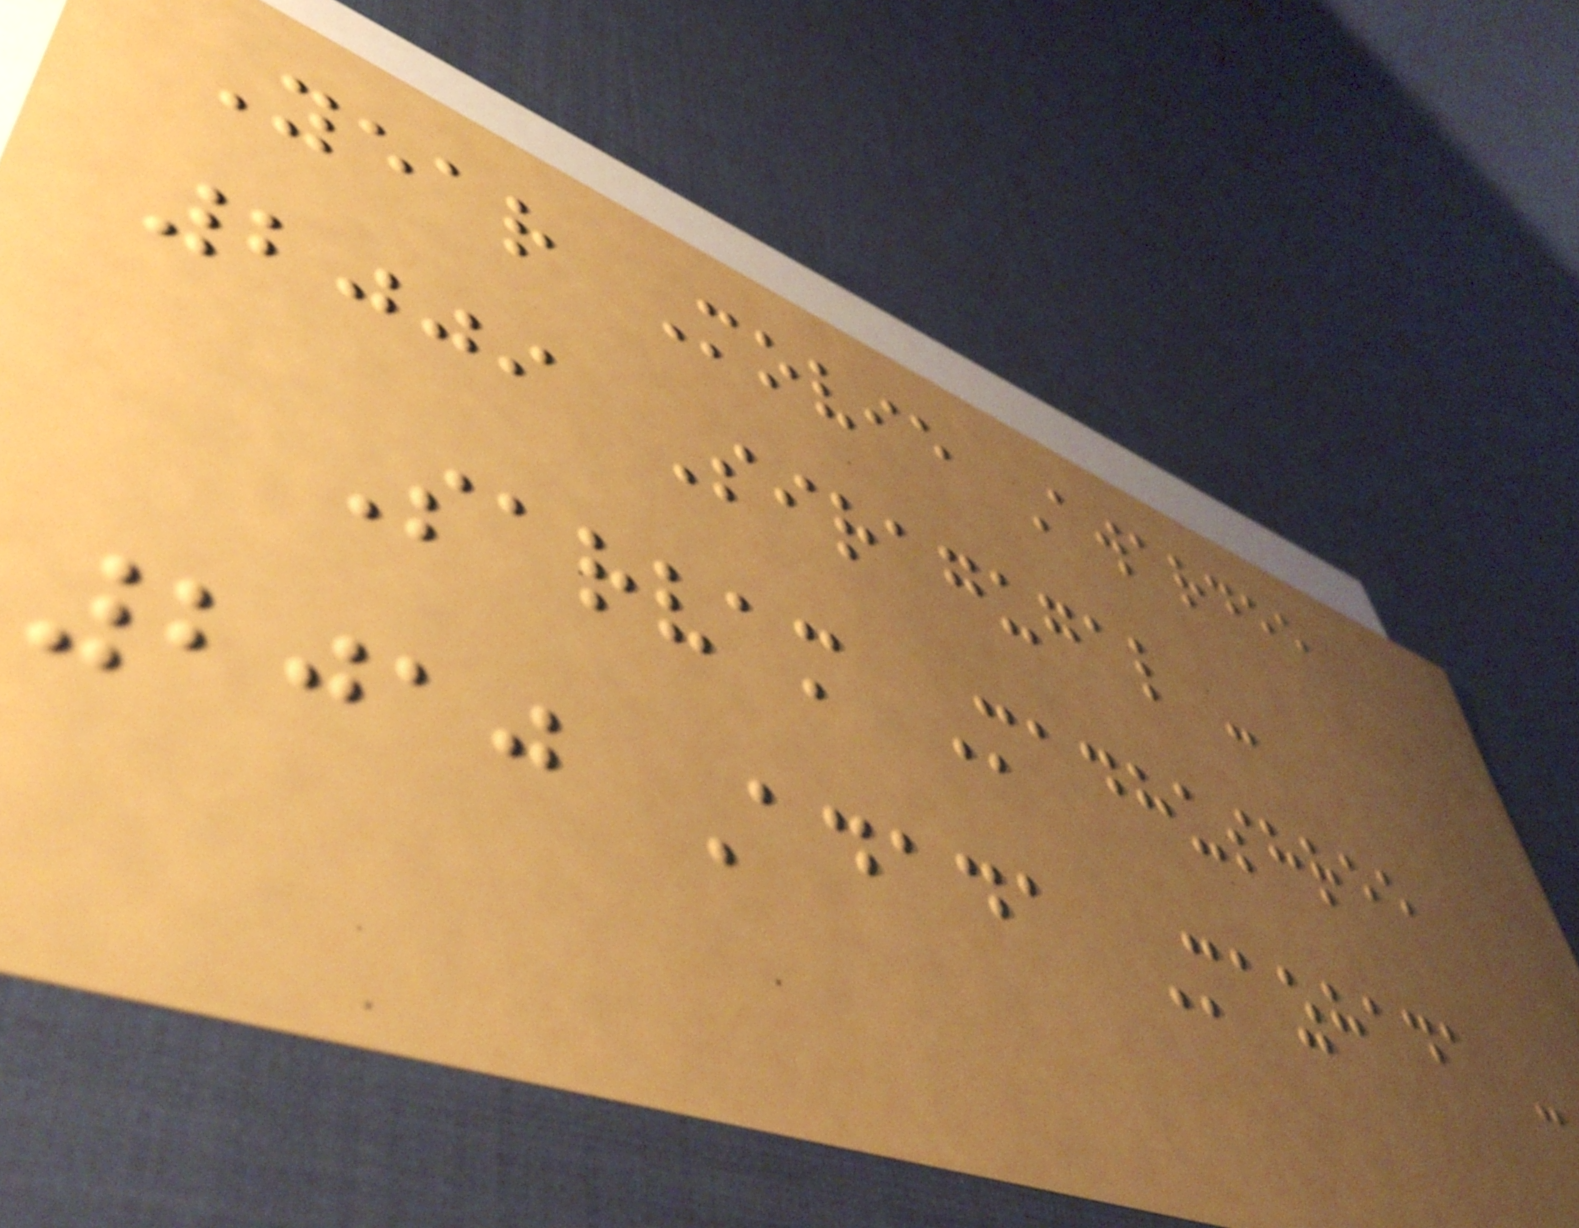Year Movie Awardee
2009 Siragugal -
Sarvam Madhushree
2010 Adada Mazhada -
